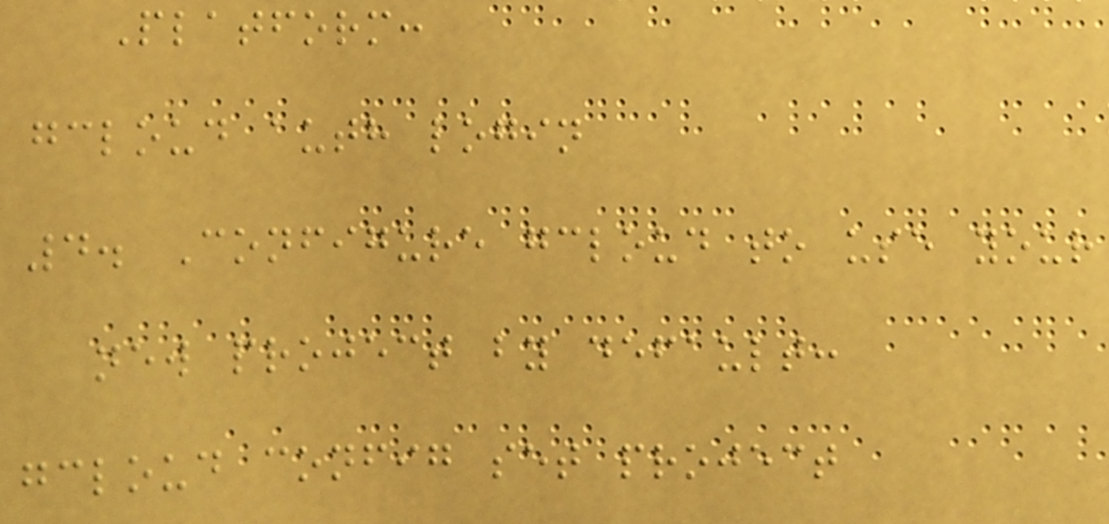Platform:
gcloud auth login
4. Configure gcloud to use your
new project by default:
gcloud config set project
